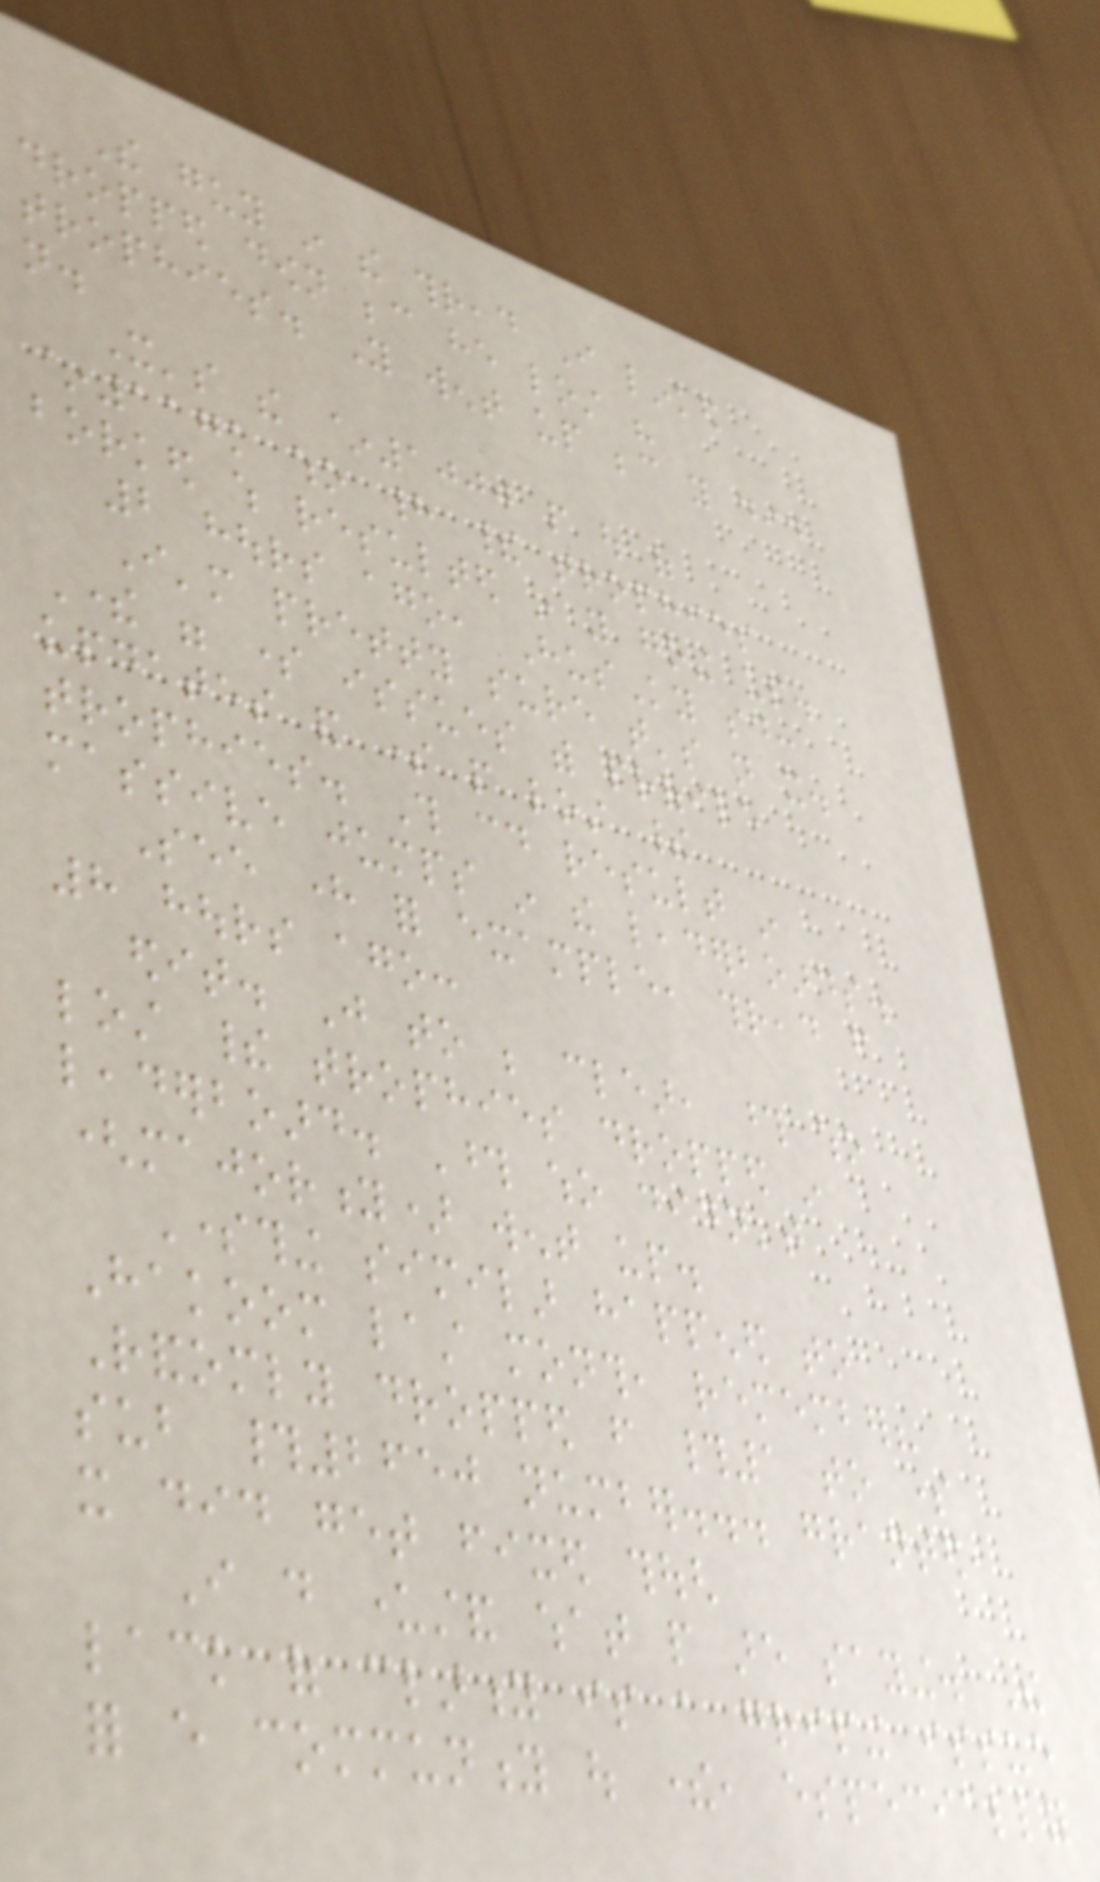The guy in the thread I linked
dropped down because he lost his
trophies. You went up because you did
not.
It's the ~1000 people out of
~117k who had their trophies
borked which resulted in you going up.
2 hours ago, HusKy said:
I'm pretty sure that's not it.
There were some issues with profile
updates and some people lost their
trophies. This could result in
massive jumps in the leaderboards.
See here for example, thread from
8 hours ago:
edit. Just to be clear, those who
lost their trophies dropped in
leaderboard. Those who didn't
(majority) went up.
Something similar happened to
Hakoom last month, remember?
Randomly dropped from #1 to some
sub #2650 number... granted,
it did get fixed though
I do understand what people are saying. The
lack of clarity is a griping issue
for every community out there, especially
